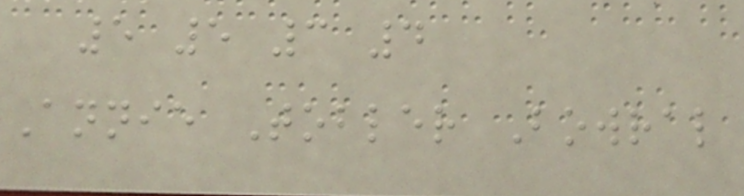5 5 3 4
Annie Tobler Bowral
